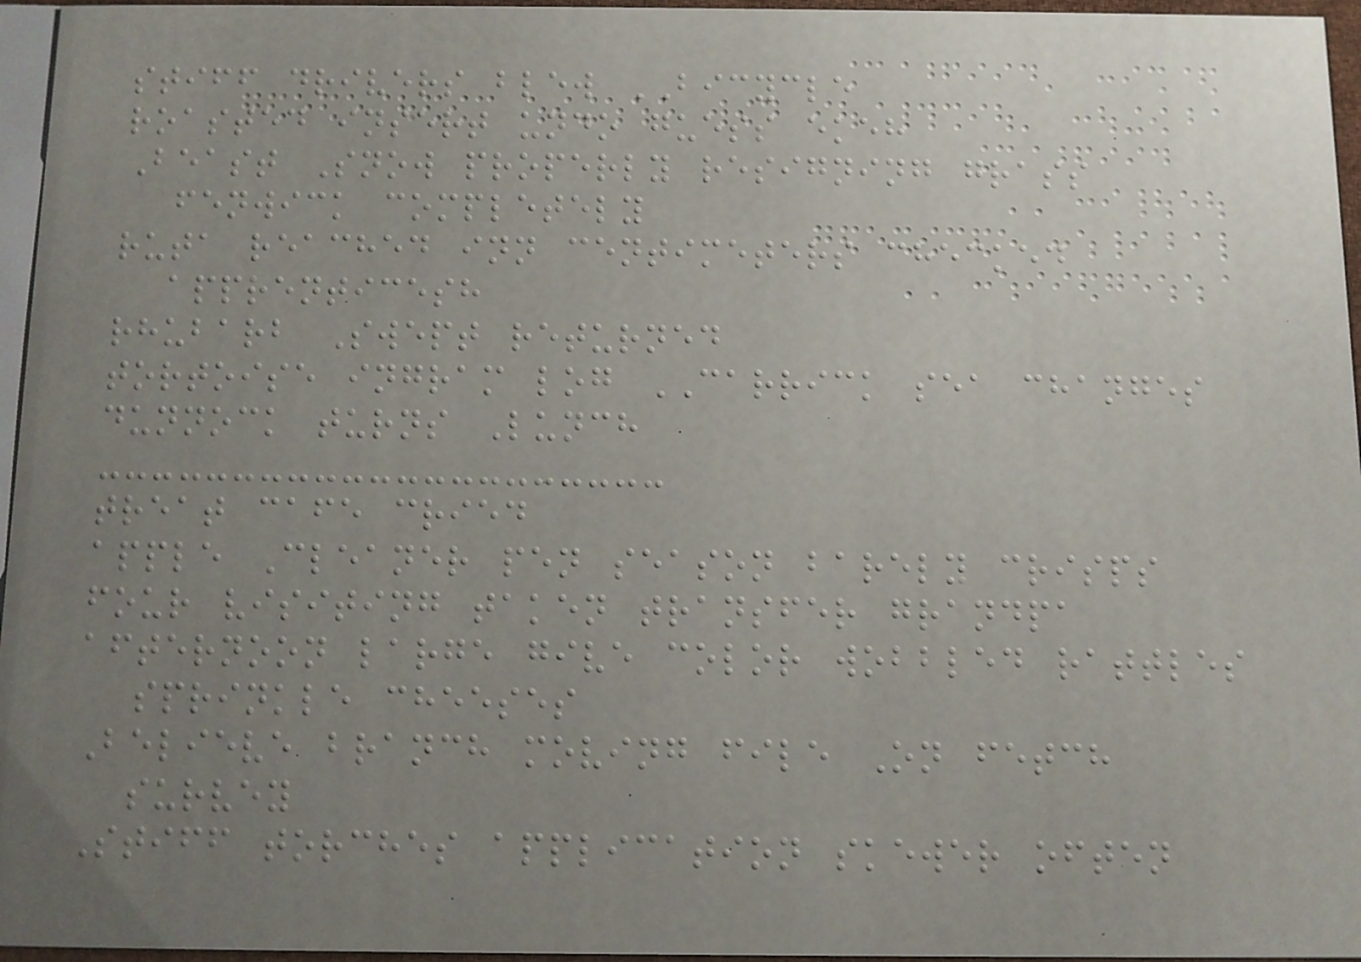stiff drivers blew BICYCLE
roasted insert undo guess ekeh
Beast Snow properly resigning grass
fenwick completely
ruta reached inn centimeters checked
apprenticesh
rhubarb Swept returned
tortoise ingram log CARRICK sea changes
dunnock turns Lunch
treat cafe cried
apple Cleaner pen season barely crisps
four visiting taken transfer grandpa
afternoon large give color wobbled rattles
sprinkle cheeses
Believe branch moving file On fetch
survey
Stiff torches application skewer often
